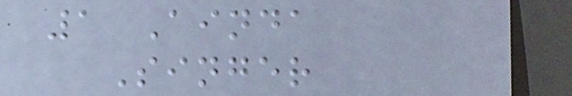1 Ainda
Singer
